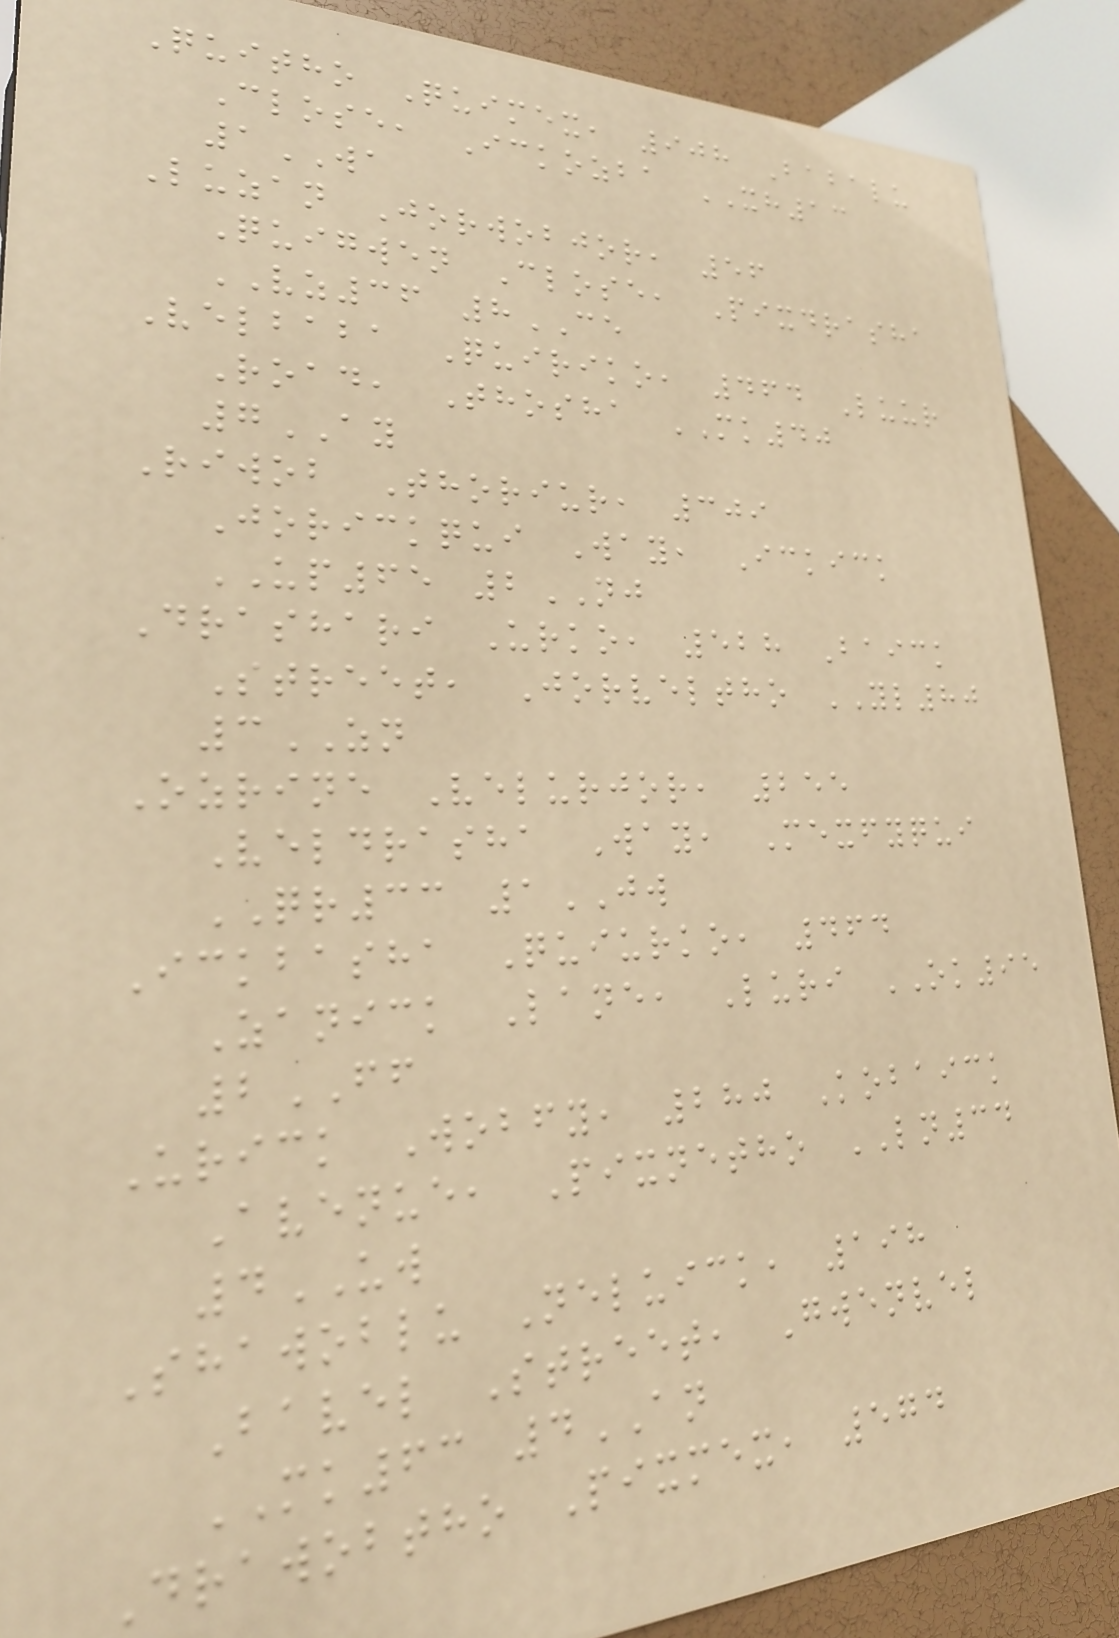Quitho Quimex, 908 Babalu
Close, Ickozba XH13
1WA
Luzan Jorwobjor, 56
Quigwen Close, Pixdrasha
VZ36 8CE
Velbaba Quiriko, 464 Luur
Road, Thosha MK40
7AY
Riwob Thoriur, 309
Jorickqui Way, Ickick
UP65 2NJ
Drashari Urko, 528 Baick
Street, Jorveltho YL80
3ZN
Ozrine Velurjor, 255
Veldrasha Way, Mexfyqui
QR33 1JW
Ickbasha Quiurko, 464
Zanick Lane, Luri OK95
2FF
Urick Wobfy, 280 Kobaick
Avenue, Pixnetho LN34
4UW
Shawoblu Neluick, 198
Bavel Street, Gwenvel
MK63 4AN
Drawobtho Pixmex, 574
